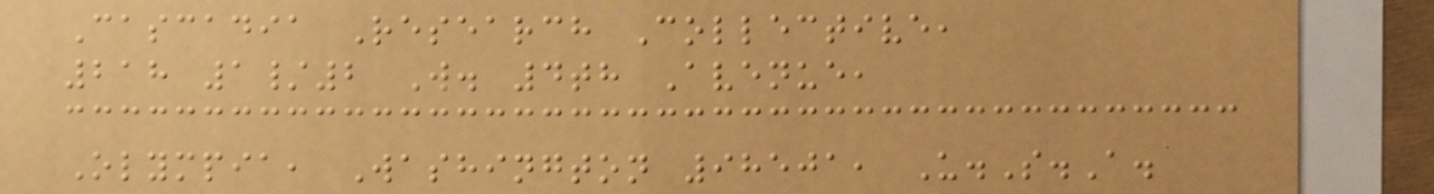Cascadia Research Collective,
218 1/2 W. 4th Avenue,
Olympia, Washington 98501, U.S.A.
